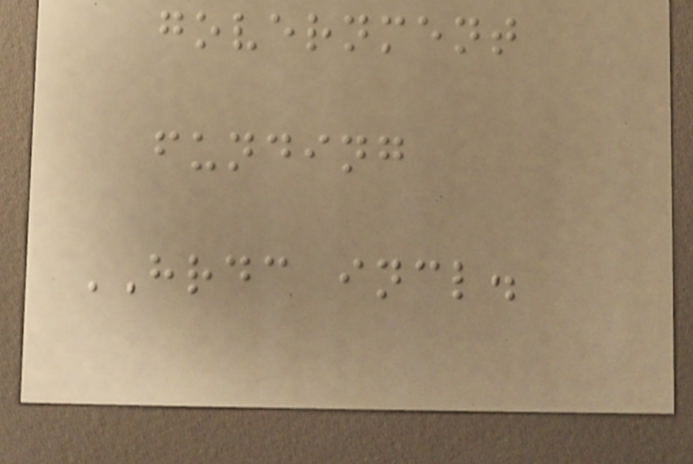government
funding
HRDC incl.
